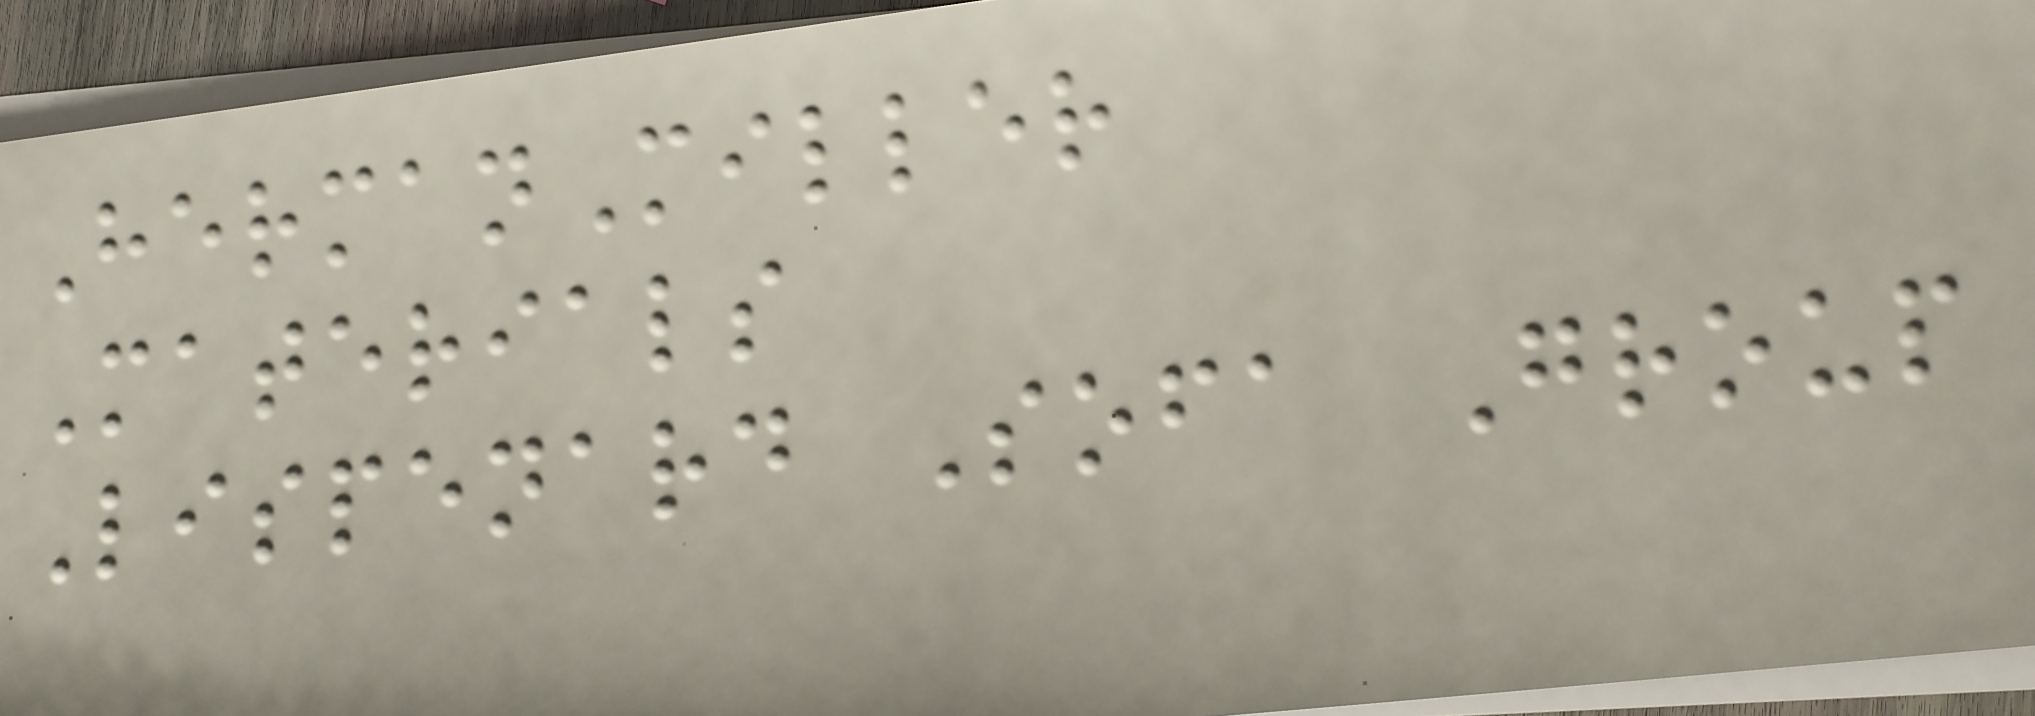HermanMiller
Materials
Lispenard Sofa Group
